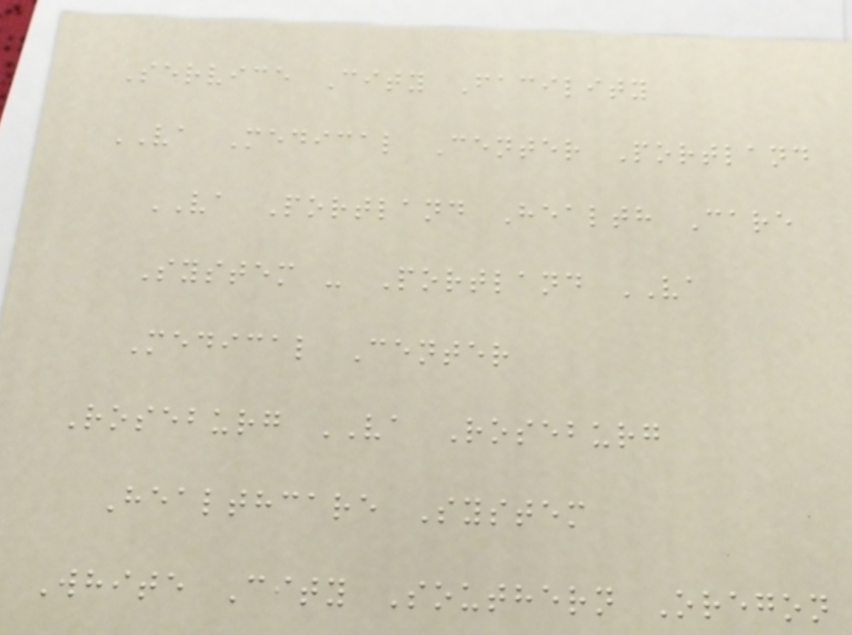Service City Facility
VA Medical Center Portland
VA Portland Health Care
System - Portland VA
Medical Center
Roseburg VA Roseburg
Healthcare System
White City Southern Oregon
